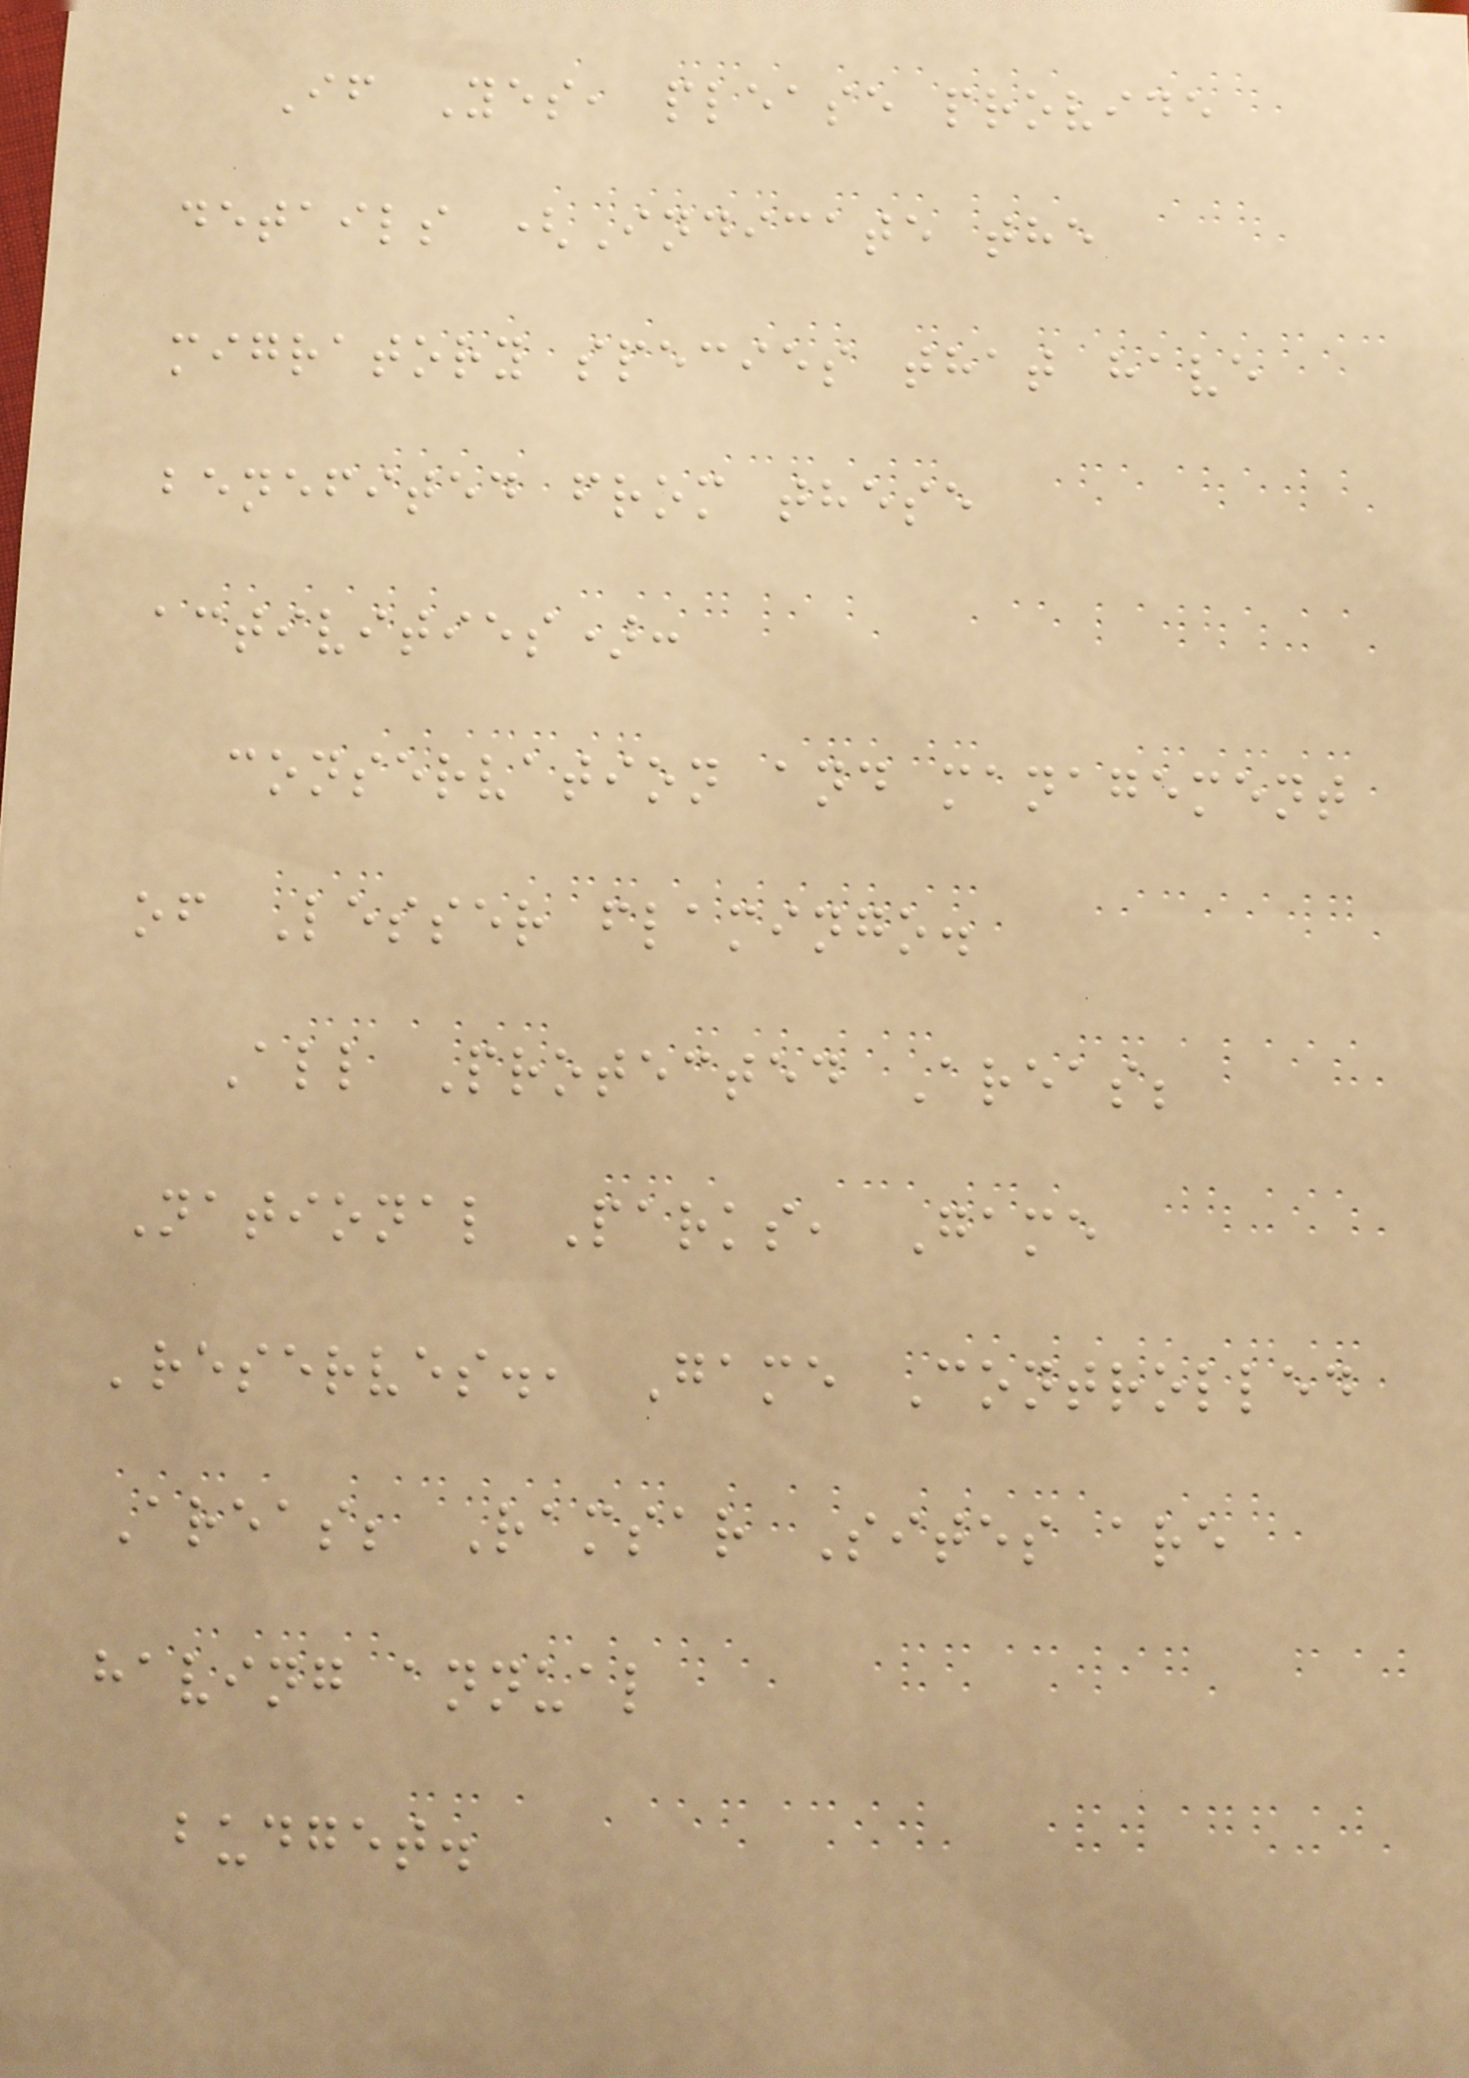If Yes, please provide
details (Indicate the
migratory species that have
benefited from these
activities):
conservation and management
of Lesser flamingo.
All Protected Areas;
National Parks, Game
'reserves., Game Controlled
Areas; Ramsar Sites are
having annual
budget.
